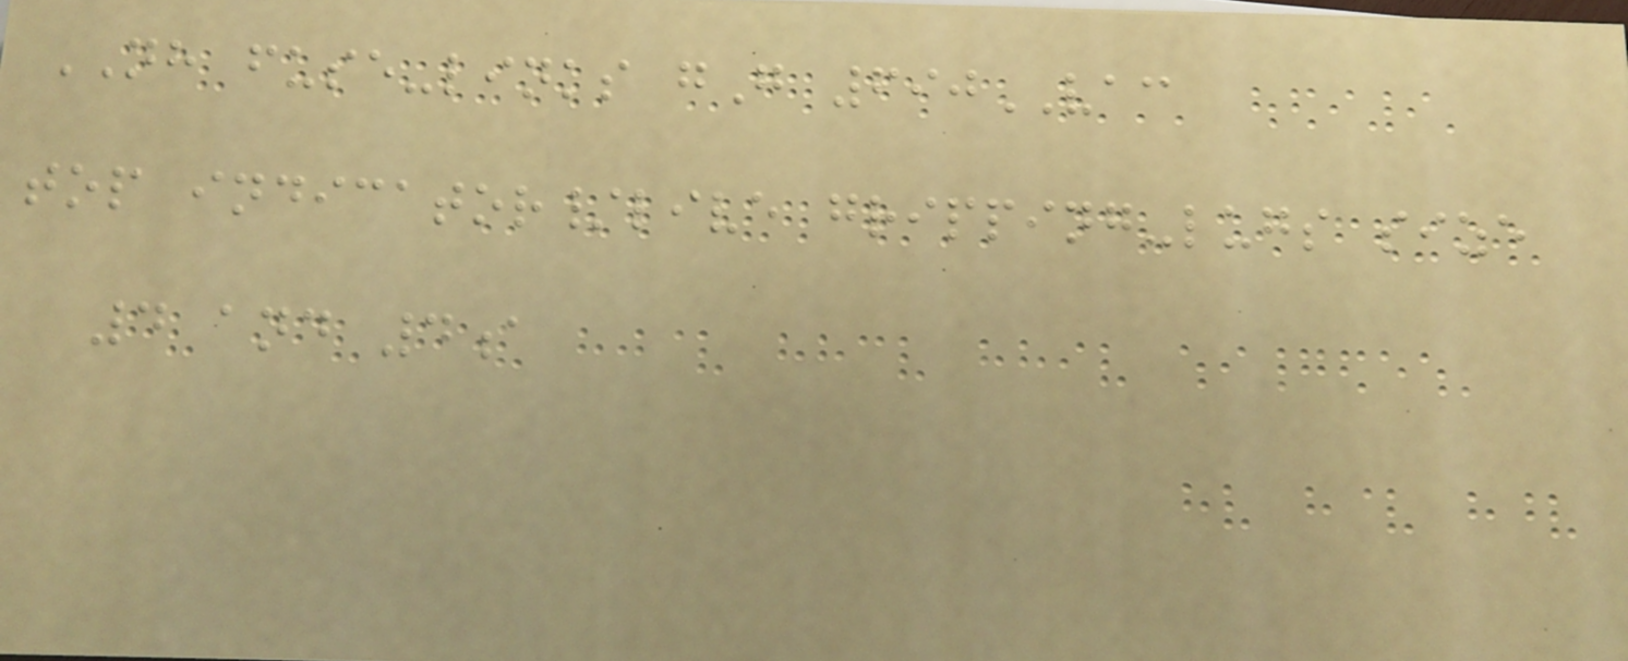NH fuse-links gG 690VAC
top indicator/live gripping-lugs size
4 and 4a
